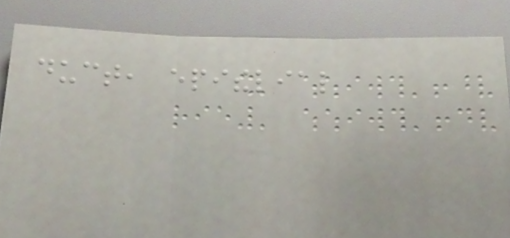duct, epithelial
